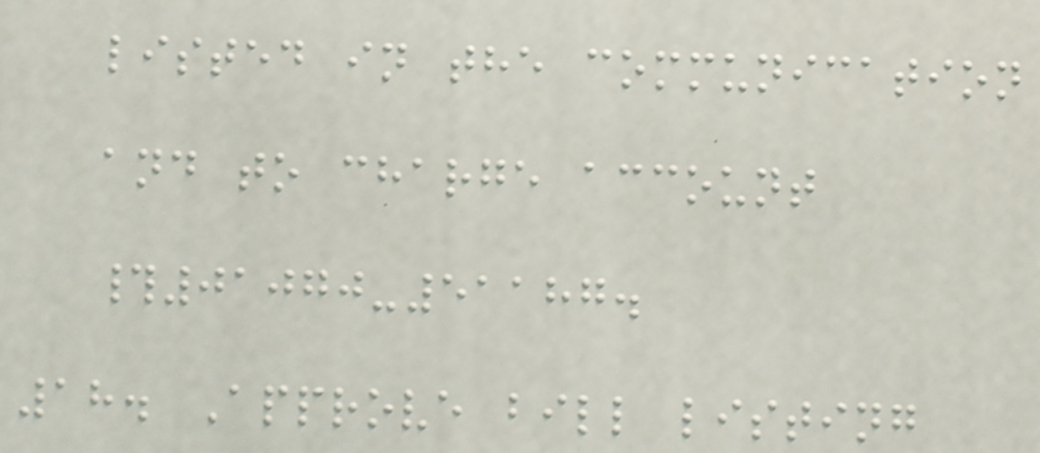listed in the communication
and to charge account
#01070-51187.
18. Approve bill listing
